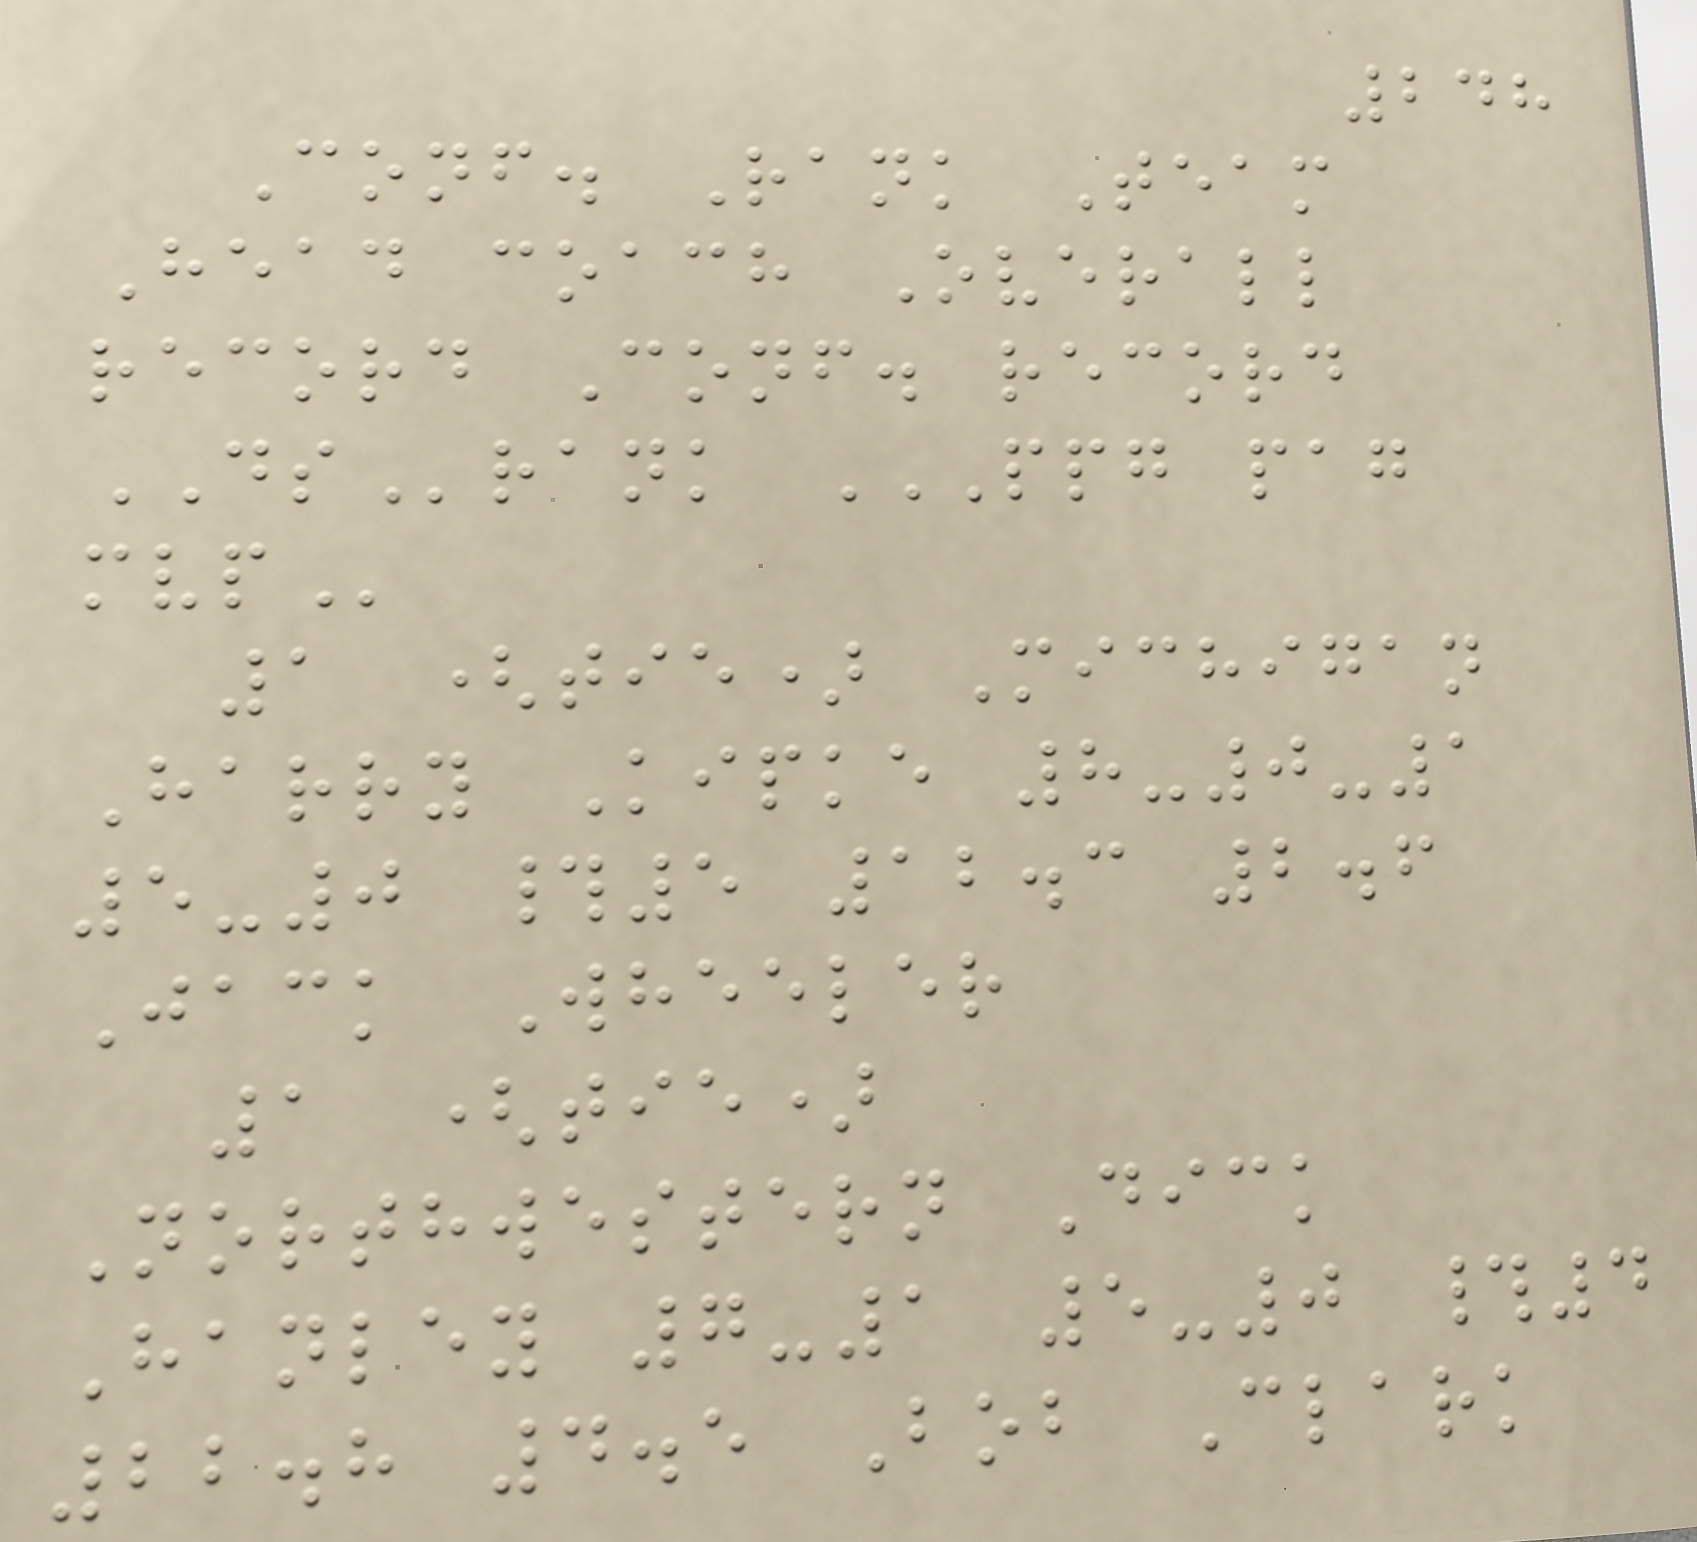248
Conf. Rank Team
Head coach Overall
record Conf. record
DSrank PPG PAG
MVP
1 (tie) Michigan
Harry Kipke 8-0-1
5-0 #5 12.3 2.6
Jack Wheeler
1 (tie)
Northwestern Dick
Hanley 7-1 5-0 #4
22.8 4.5 Bob Clark
